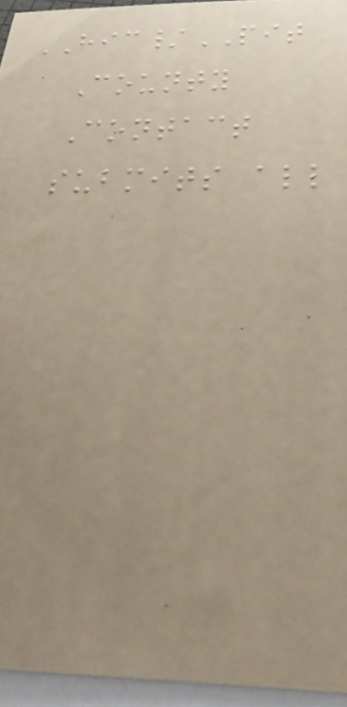HIC/PIT
County
Contact
submits all
